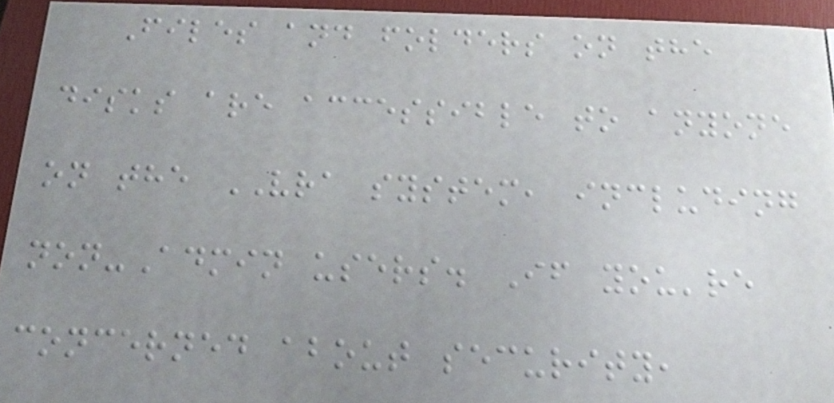Files and folders on the
disks are accessible to anyone
on the VRA system, including
non-Admin users. If you're
concerned about security,
